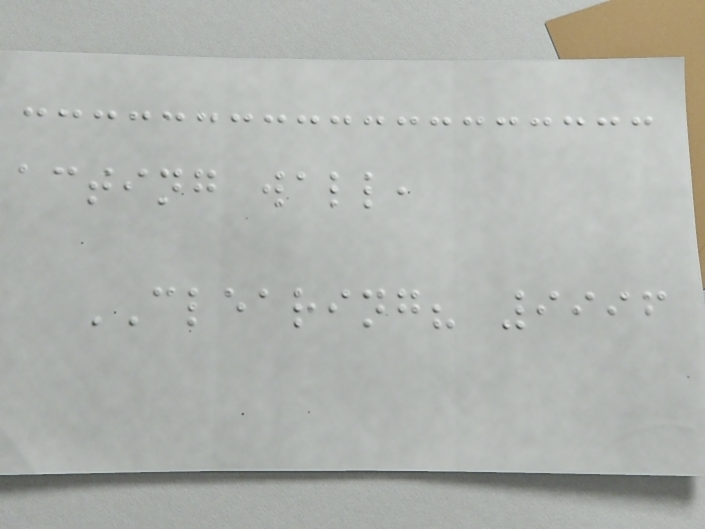acting wall,
CLEARING? 9996
